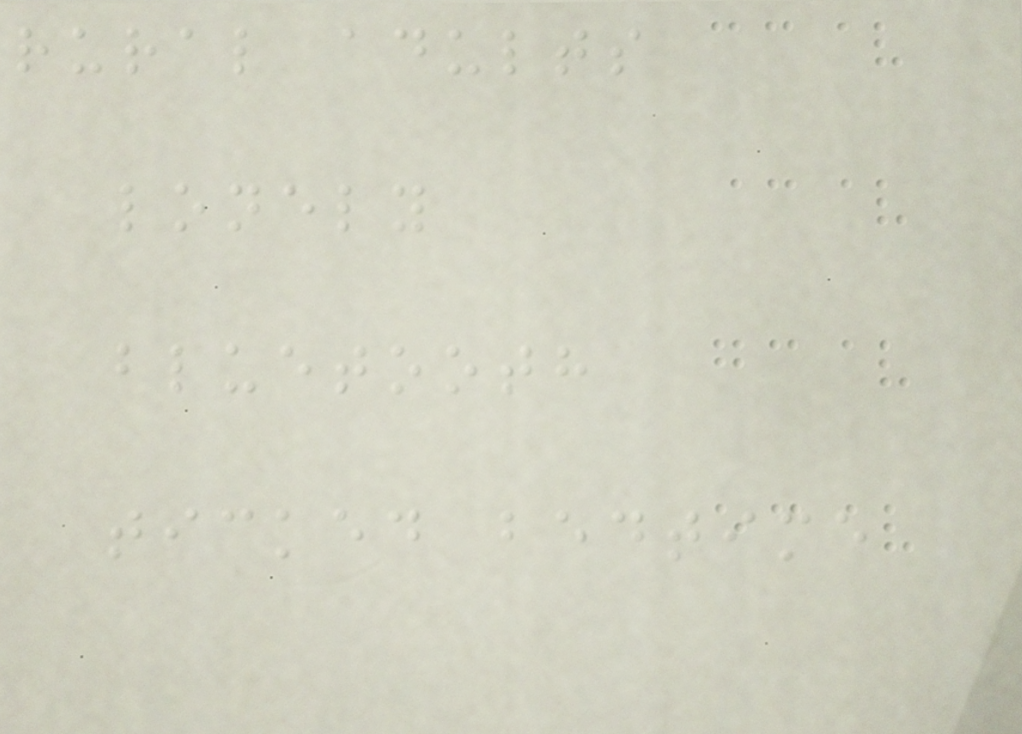rural adults
lonely
bluetooth
ticked bedtime
